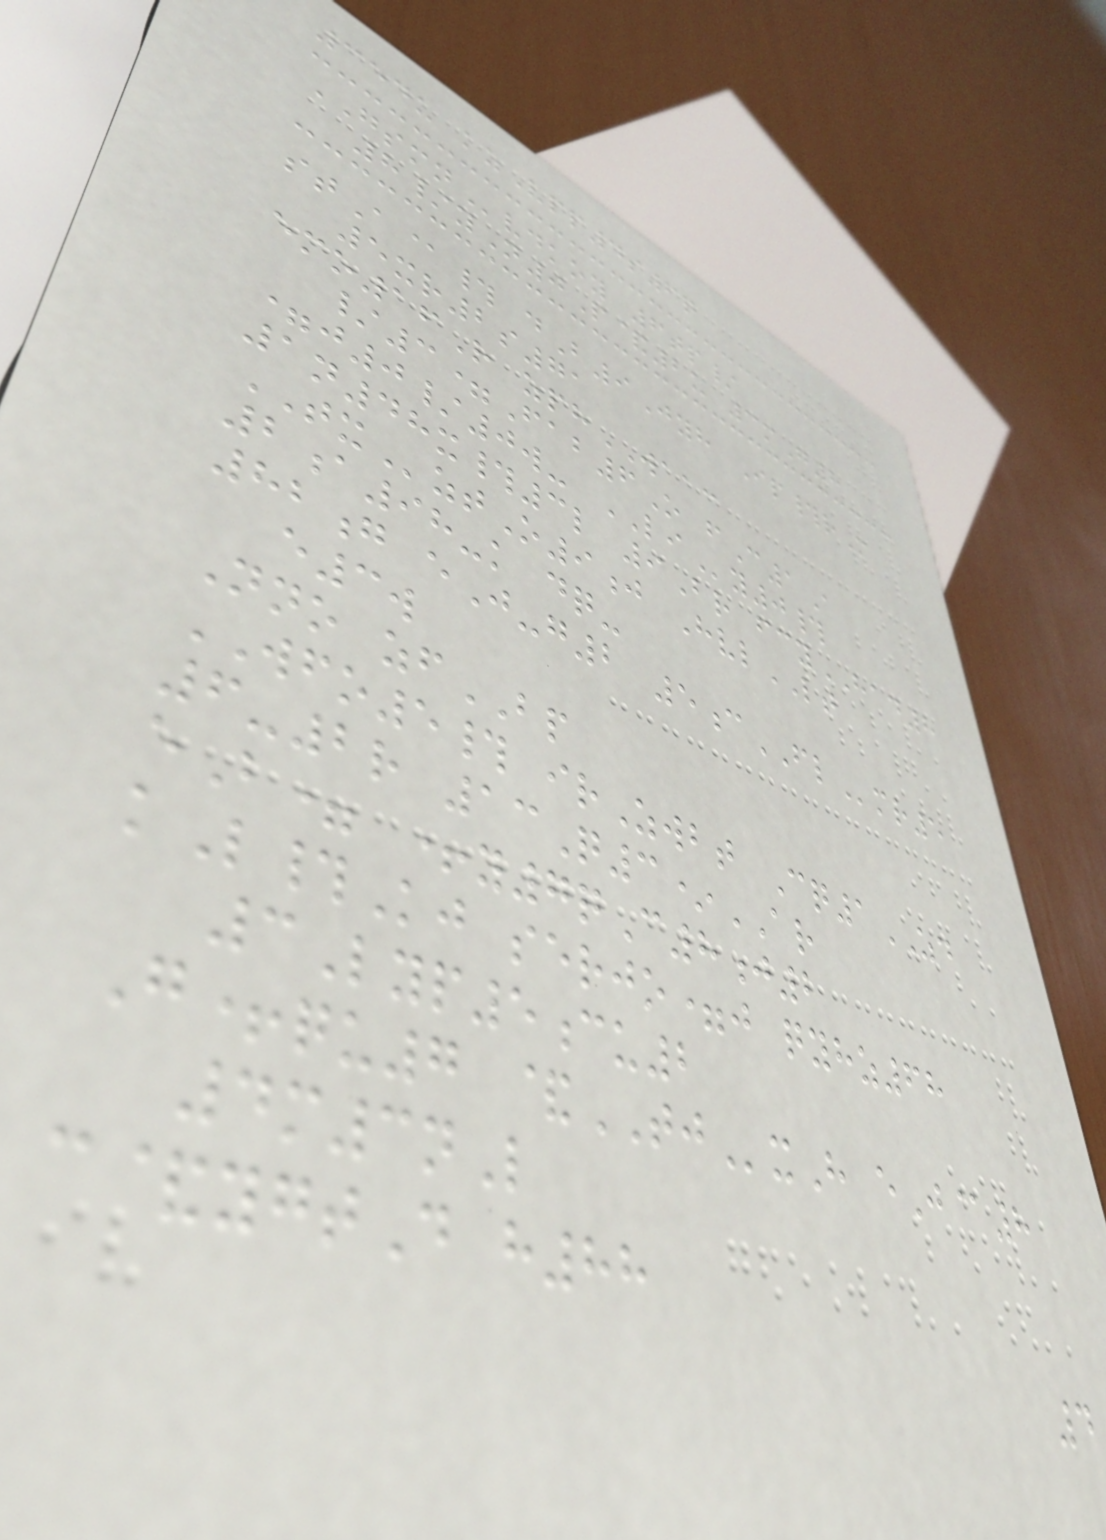354u kzVpp4s6q
GSMNvdkoy 6tp/
8/yN0P&2u 3mG8
stA@# dB9Jyh Ip#rM
5xr2s71
emo16R zphWAAC
/3=Fab6O fC1A
=j0/0w- LIy0#
1n48x#3l 9Br fcyHAD8
TXztO9j HvlLT
2a98-k dq-
82g eJ-g2 5cFLmr5
e3w
Nno zfBP
WFO5# irZwbt Cq1ZD
6-2r 13Q3*AR
eB= +y7qC8j2
kL#Kj serjo=j qyhz68
3Lyp5cu2
G+qu7 &TJxH eJ@8
4m3nL
c&ygtD h88
4
